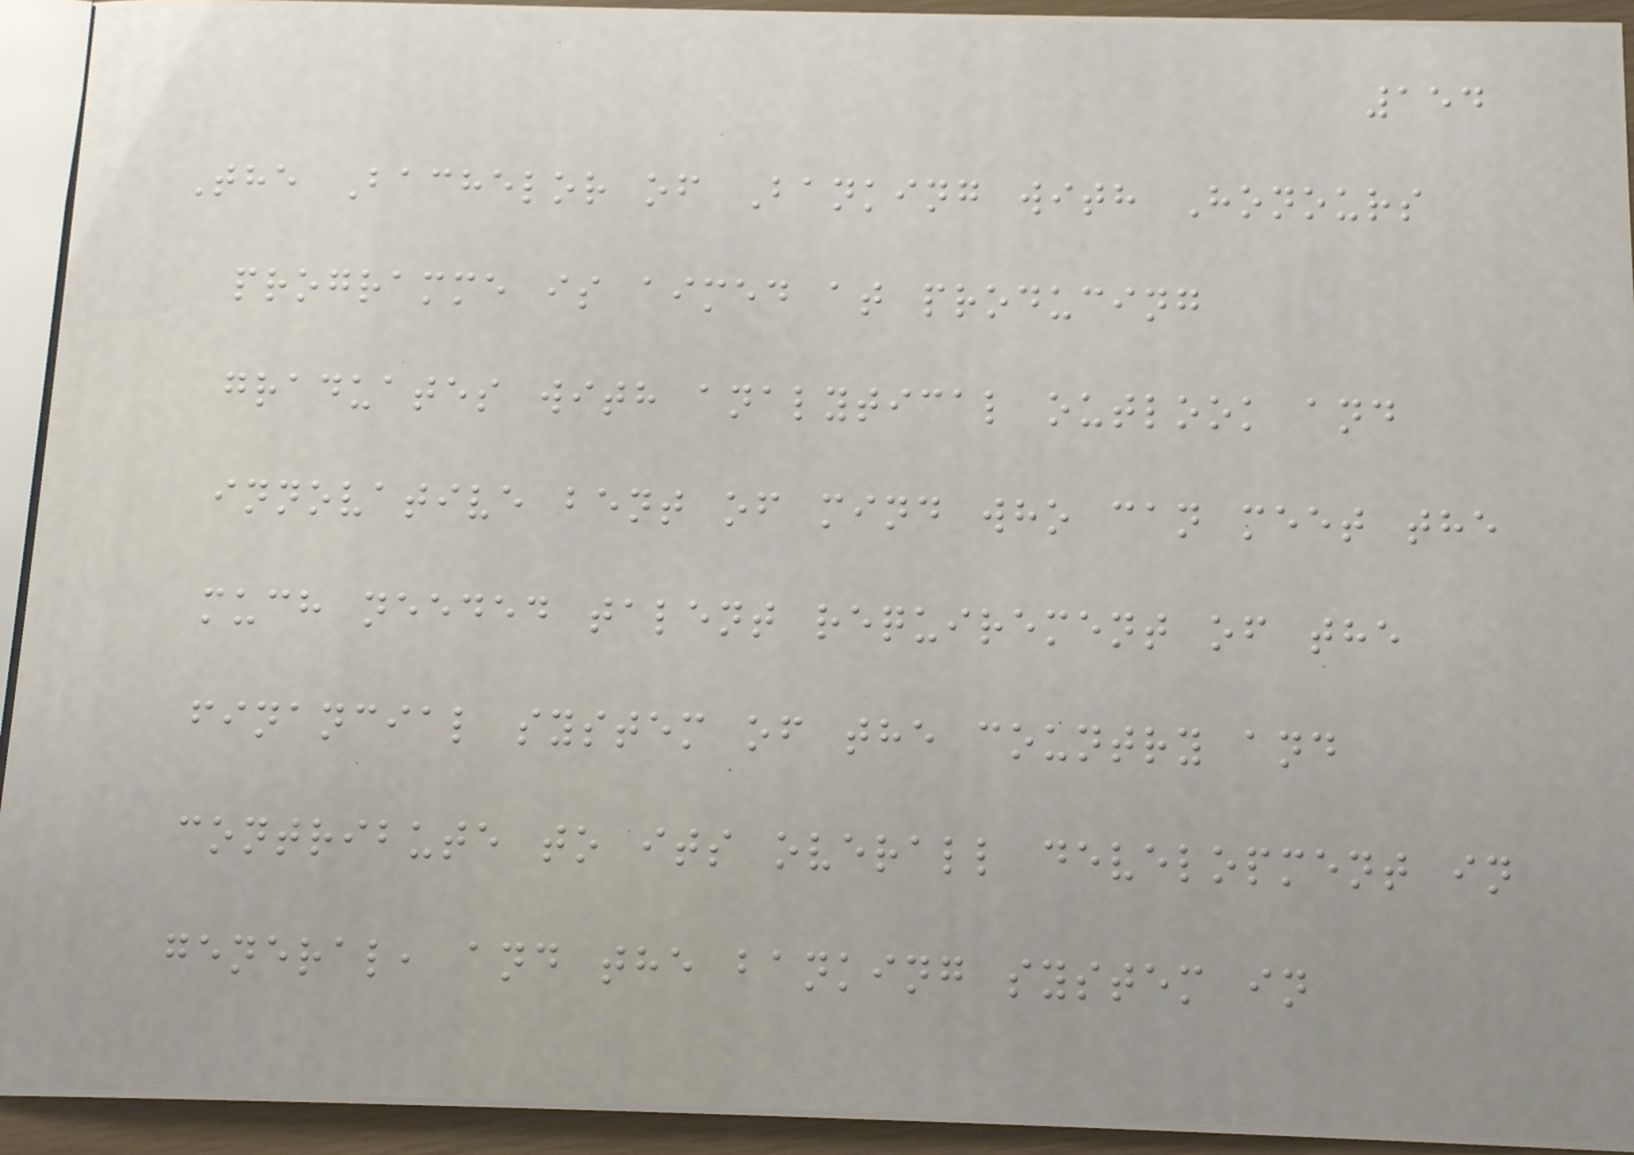154
The Bachelor of Banking with Honours
programme is aimed at producing
graduates with analytical outlook and
innovative bent of mind who can meet the
much needed talent requirement of the
financial system of the country and
contribute to its overall development in
general, and the banking system in
